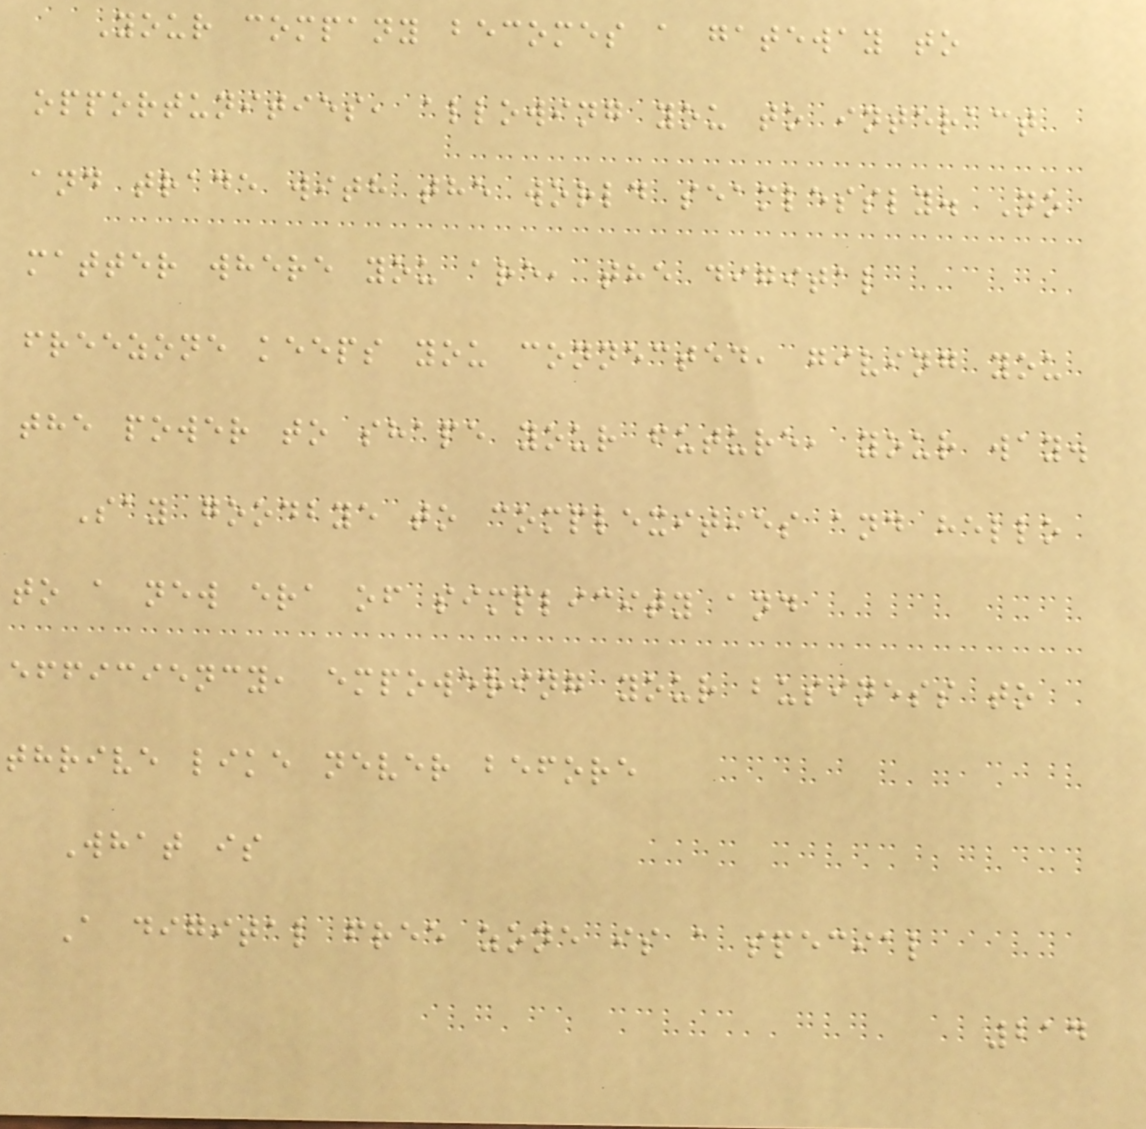Your company becomes a gateway to
opportunities, allowing you to interact
and trade with the world seamlessly. No
matter where you are, the digital
freezone keeps you connected, giving you
the power to shape your future, your way.
Say goodbye to complexities and hello
to a new era of simplicity and
efficiency, empowering your business to
thrive like never before
What is
A digital free zone is a special
214
